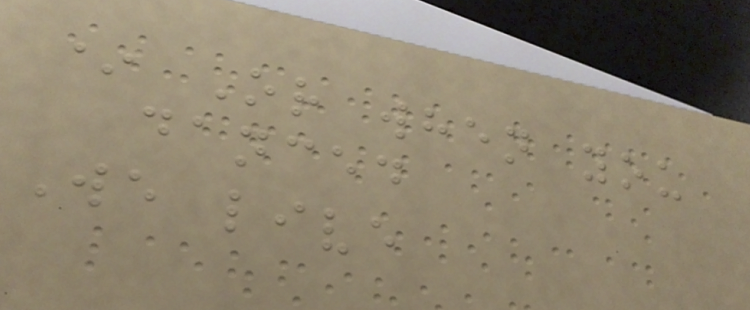* Or when you
danced
We live
